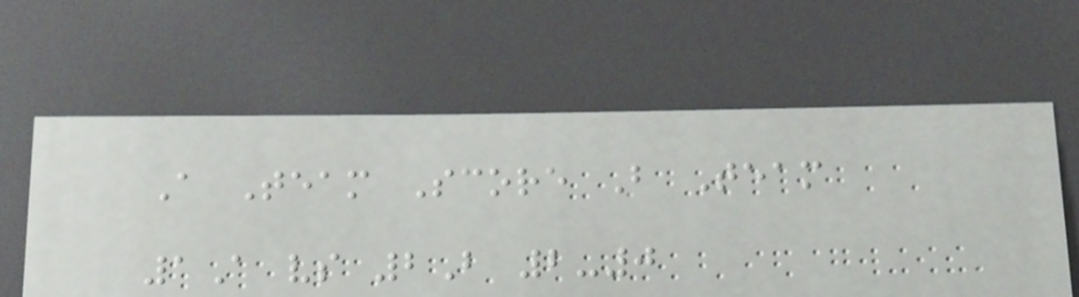A Team Score B Team
1A vs 2B 2-0
